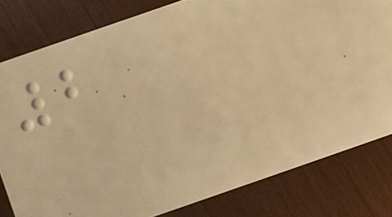2
